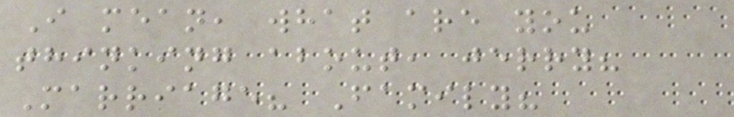I mean, what are you
thinking about, jerry?
Marriage? Family?
